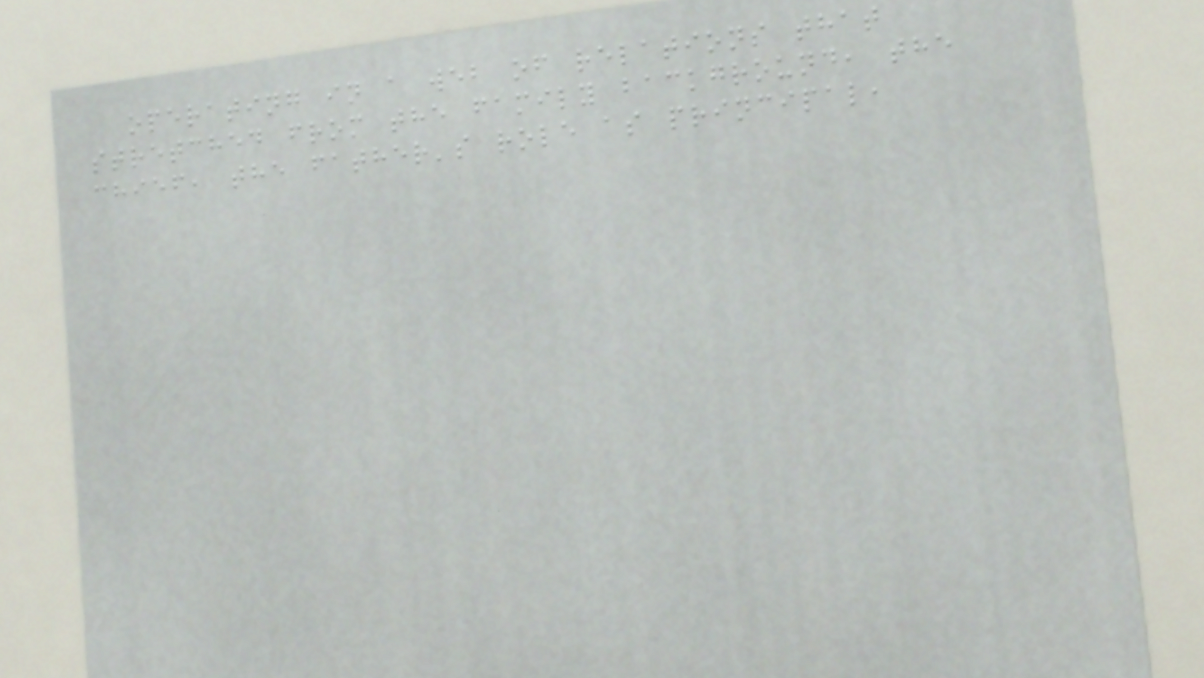operating in a web of relations that
stretched from the family background, the
chief, the father's role as principal,
